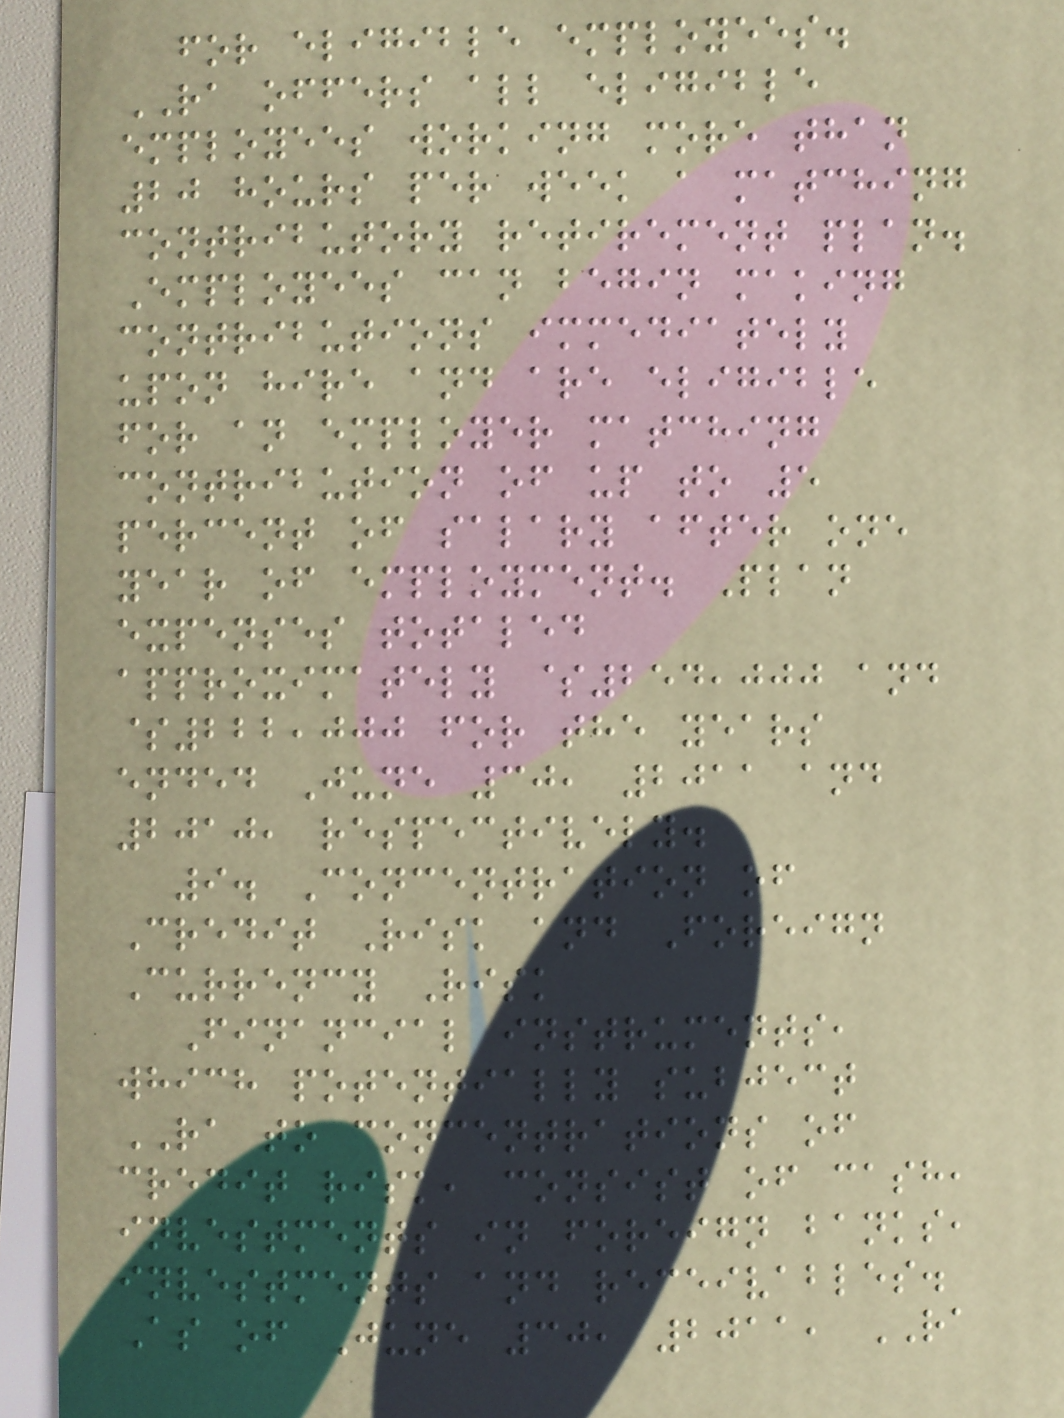for eligible employees.
RA offers all eligible
employees working more than
20 hours per week a matching
contributory retirement plan.
Employees can begin making
contributions immediately
upon hire and are eligible
for an employer matching
contribution of up to 5
percent of salary after one
year of employment. Plan
expenses totaled
approximately $254,000 and
$222,000 for the years
ended June 30, 2011 and
2010, respectively.
9. Concentration of
Credit Risk and Foreign
Currency Risk
Financial instruments,
which potentially subject
RA to concentrations of
credit risk, consist of cash,
investments in foreign banks,
investments and receivables.
As of June 30, 2011, RA
